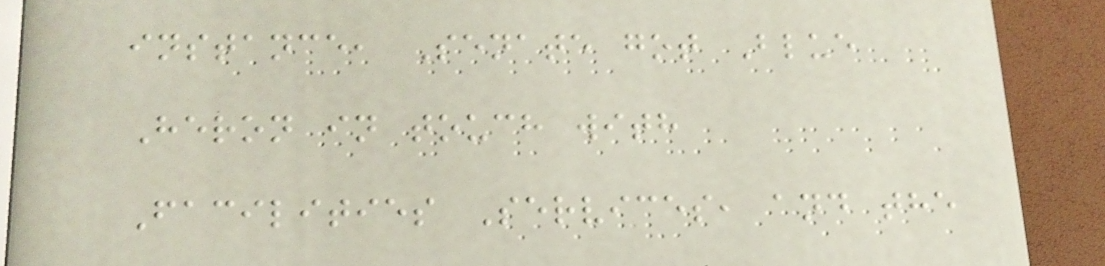instance, Senate got Blue
Heron in touch with
Facilities Services, and the
